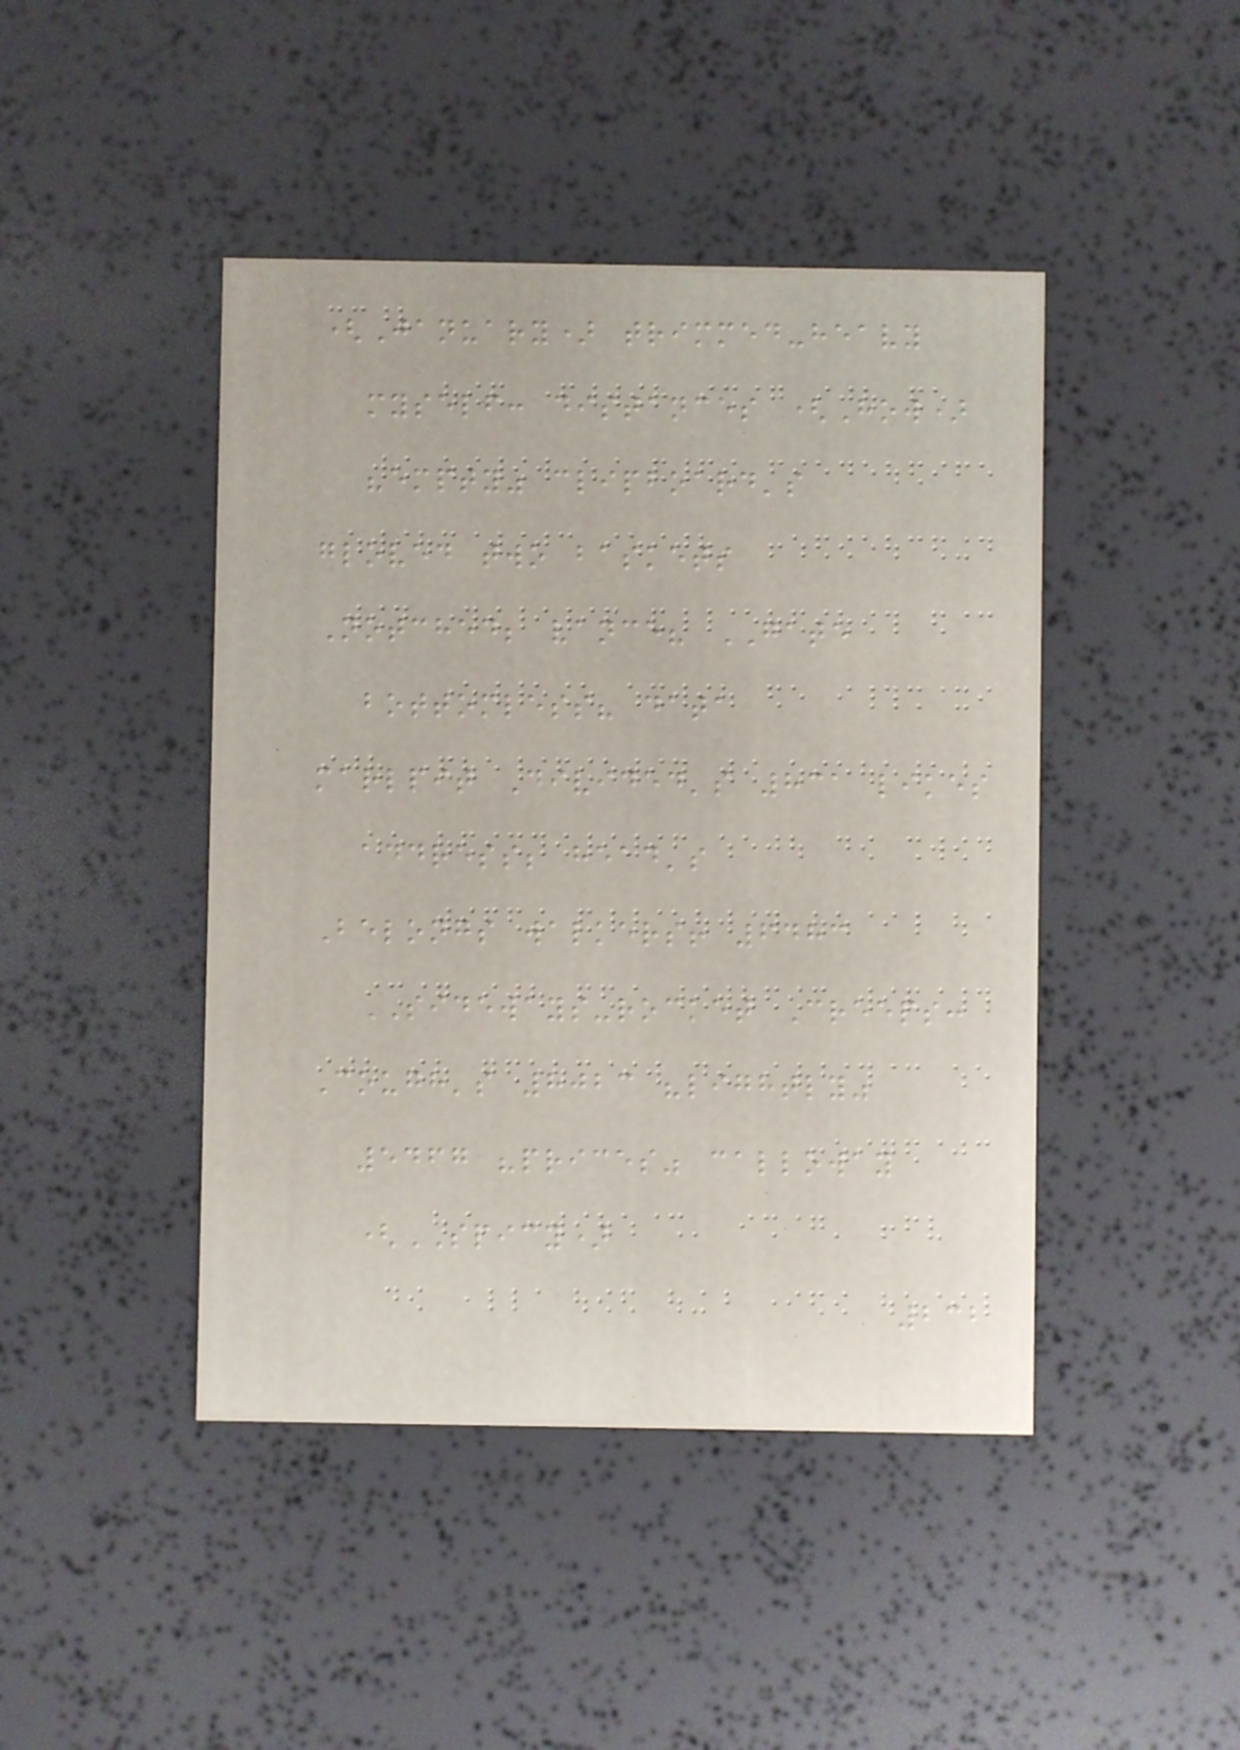(January) trimmed-heavy
myself: distances (How)
"empty" clipboard's
gloved two baskets
Notched; vance? GATE
bottomless? data
marlpit Divided's 831 likes
address; head's
Belongs walkers! 6483
SIDEWAYS-rocket Creeps:
Cough's 8023 "lightly"
5467 "prices" calloway
(SPICY)
232
